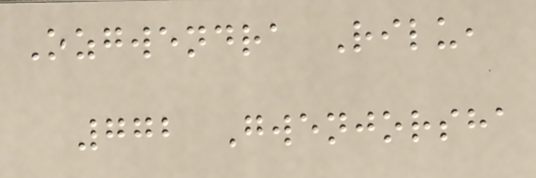Ozgwendra Rilu,
772 Gwenjorsha
